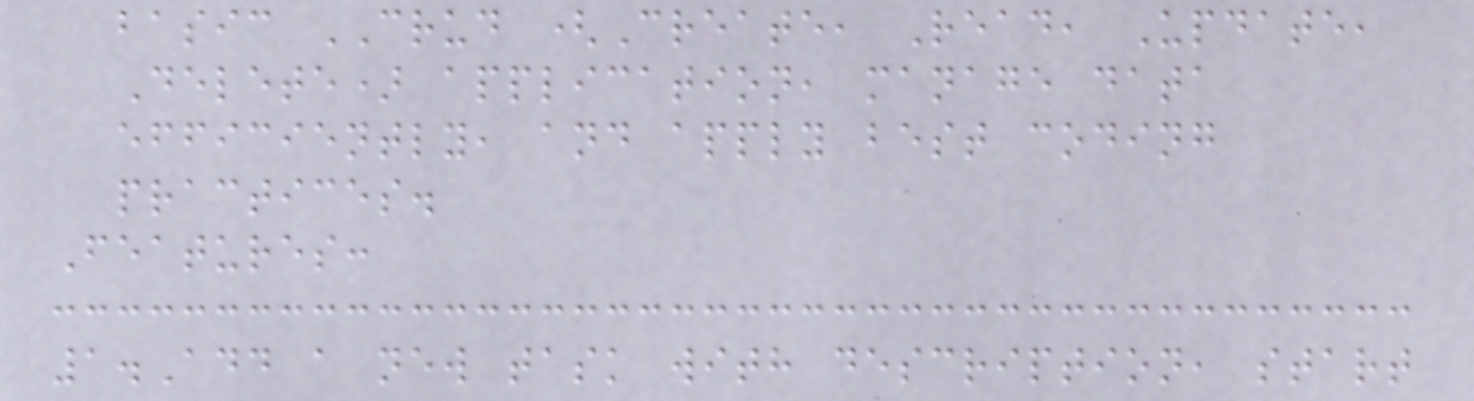basic CRUD (Create, Read, Update,
Delete) application, manage data
efficiently, and apply best coding
practices.
Features:
1.Add a new task with description, start
